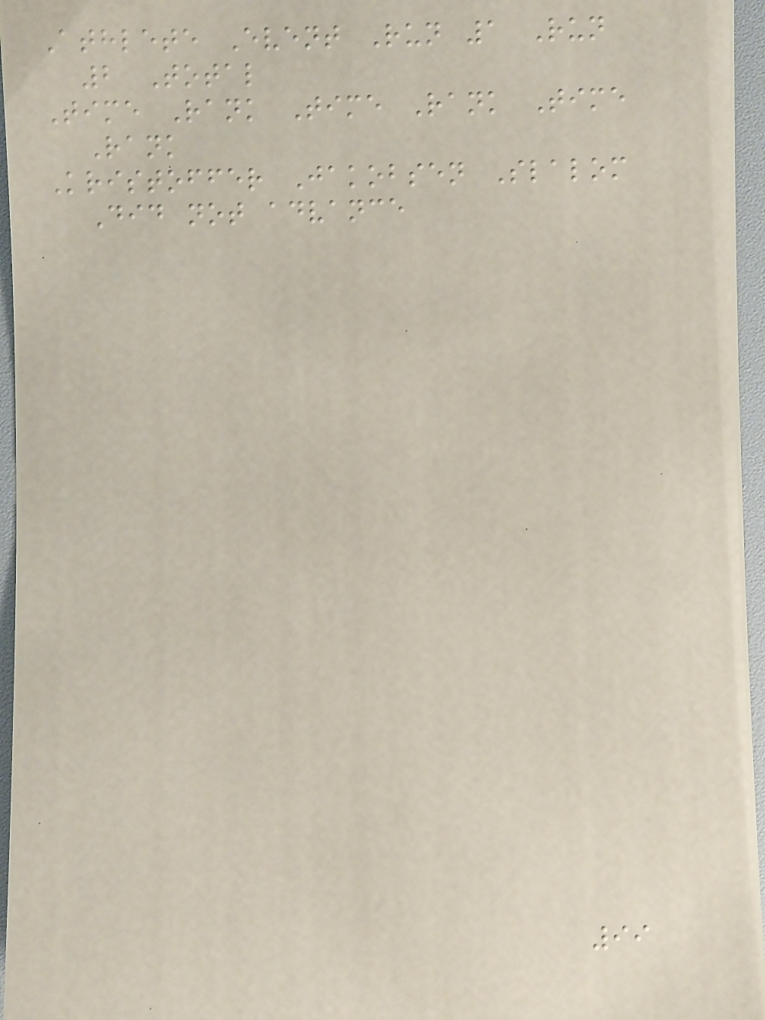Athlete Event Run 1 Run
2 Total
Time Rank Time Rank Time
Rank
Kristoffer Jakobsen Slalom
Did not advance
99
